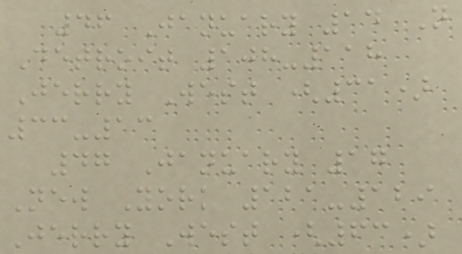46 January 14 N
Detroit 108-118
Jerry West (31)
33-13
47 January 17
New York 121-129
Jerry West (63)
